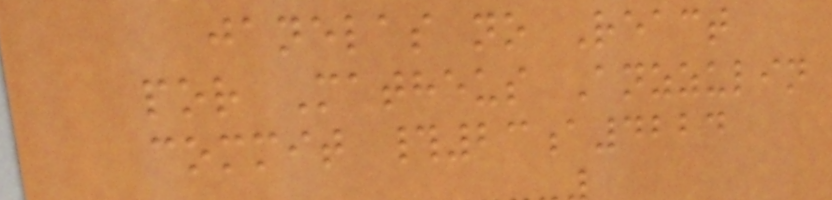janelas no React
por Matheus Anzzulin
commit #23a4224
